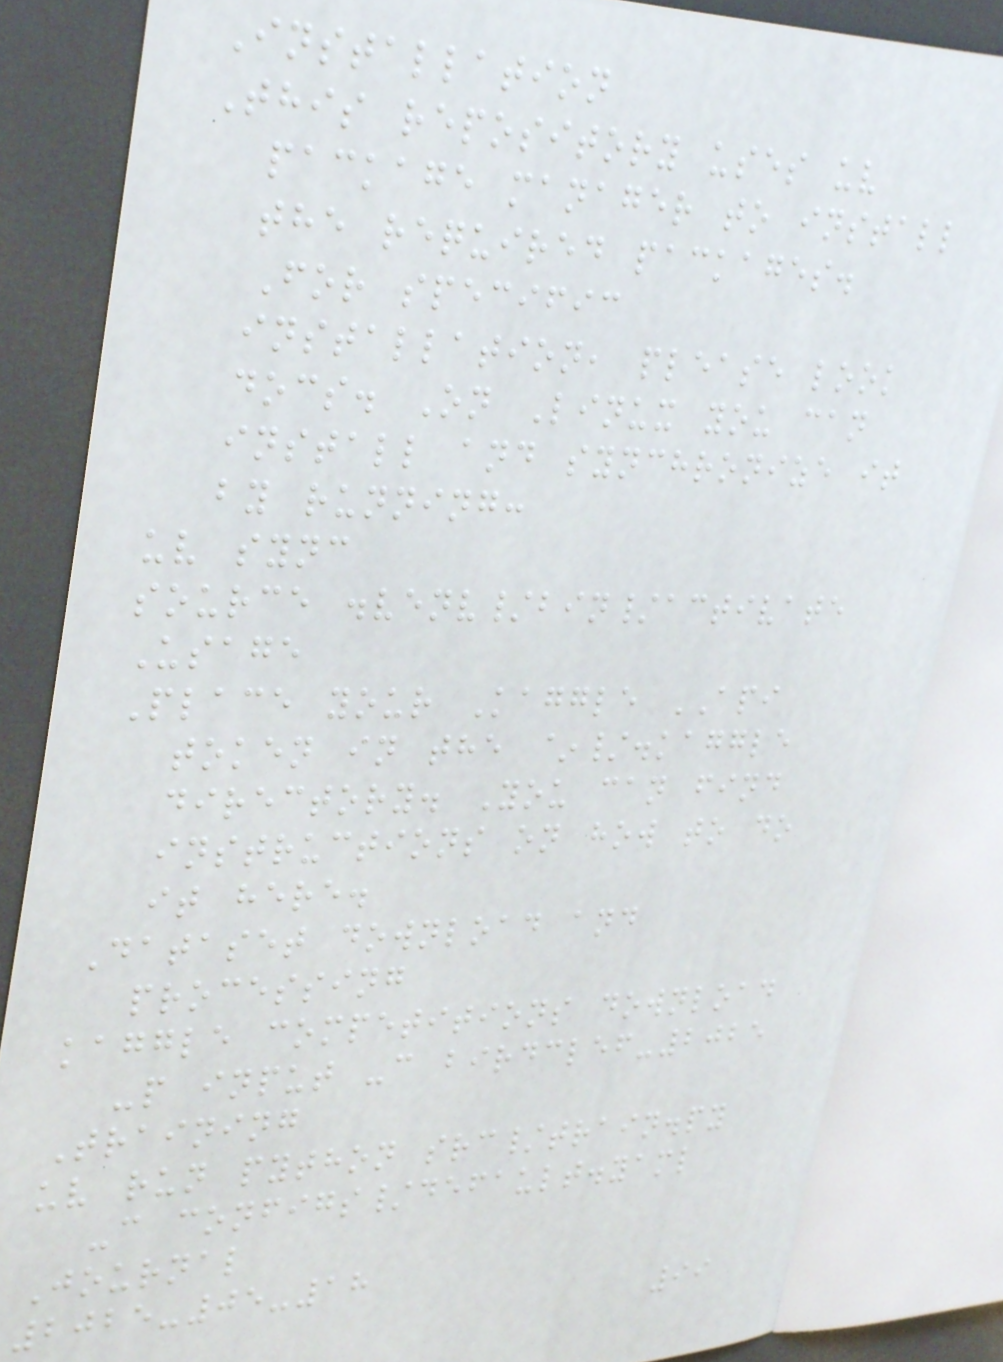Installation
This repository uses uv
package manager to install
the required packages.
For specific
installation, please look
docs. On Linux you can
install and synchronize it
by running:
uv sync
source .venv/bin/activate
Usage
Place your Kaggle API
token in the ~/.kaggle
directory. You can find
instructions on how to do
it here.
Dataset download and
processing
kaggle competitions download
-p input -c birdclef-2025
Training
uv run python src/train.py
-c configs/default.yaml
Journal
2025-05-18
99
